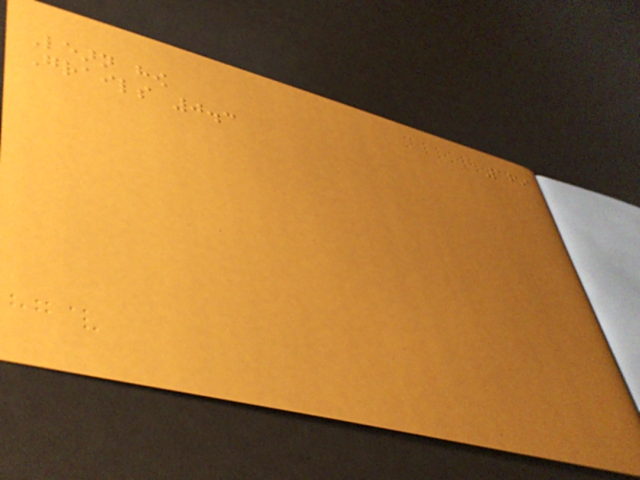169
Learn how
Grails 0.3
